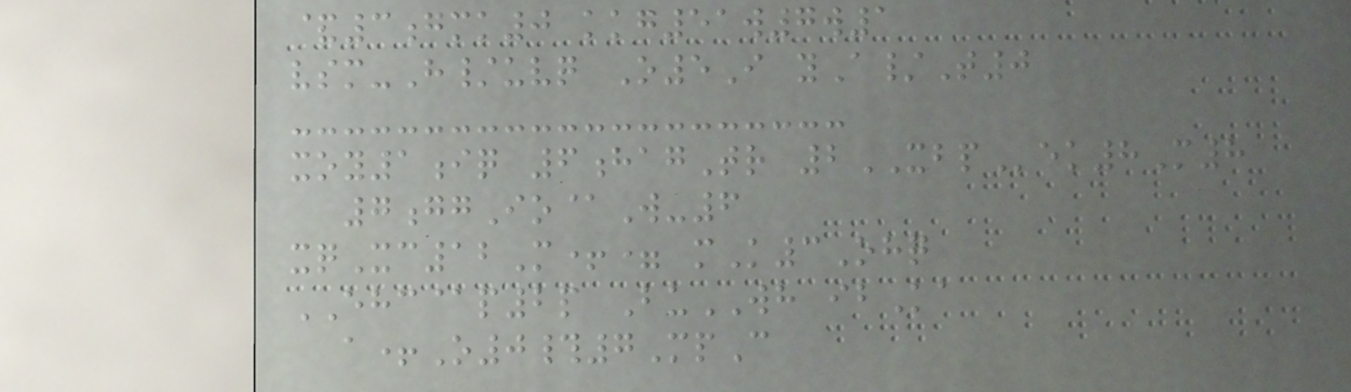&3gmk0 kkg51w7w1
vsm-H/uvq O5I yA/T0
xoy1iq 6hagTr 2XBPek8M8
7ggIo@W-6
xqXc12M+= mK3Ohq
EHC@p2p BuWH ibKa
a+O0#7MpC
